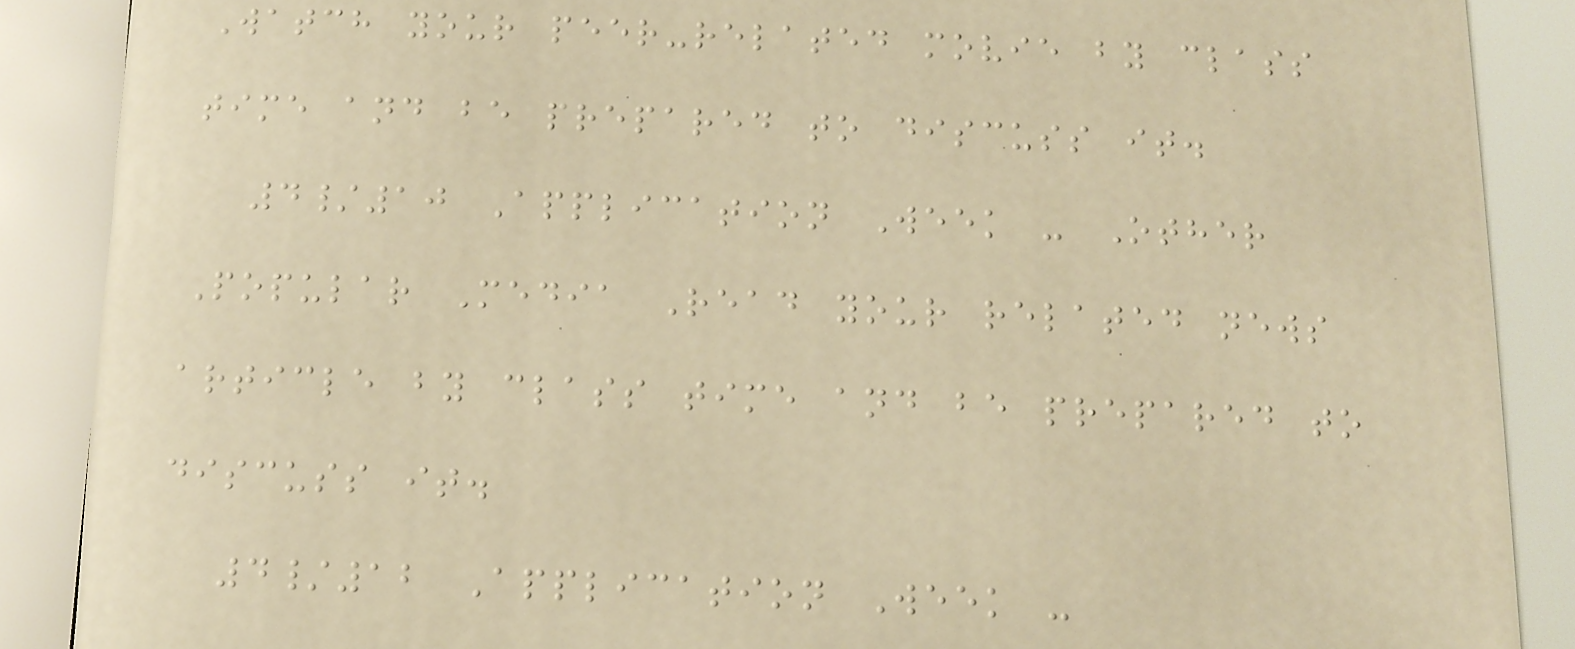Watch your peer-related movie by class
time and be prepared to discuss it.
4/10 Application Week - Other
Popular Media Read your related news
article by class time and be prepared to
discuss it.
4/12 Application Week -
